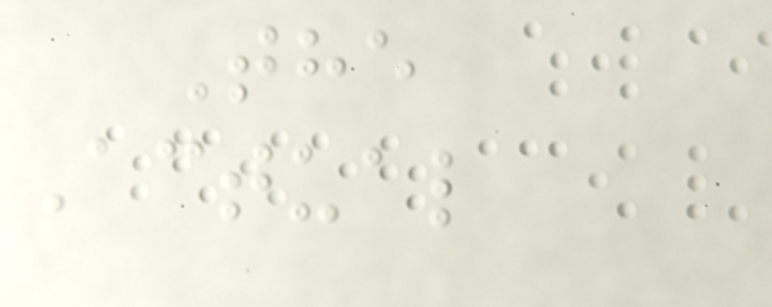The
Actual
